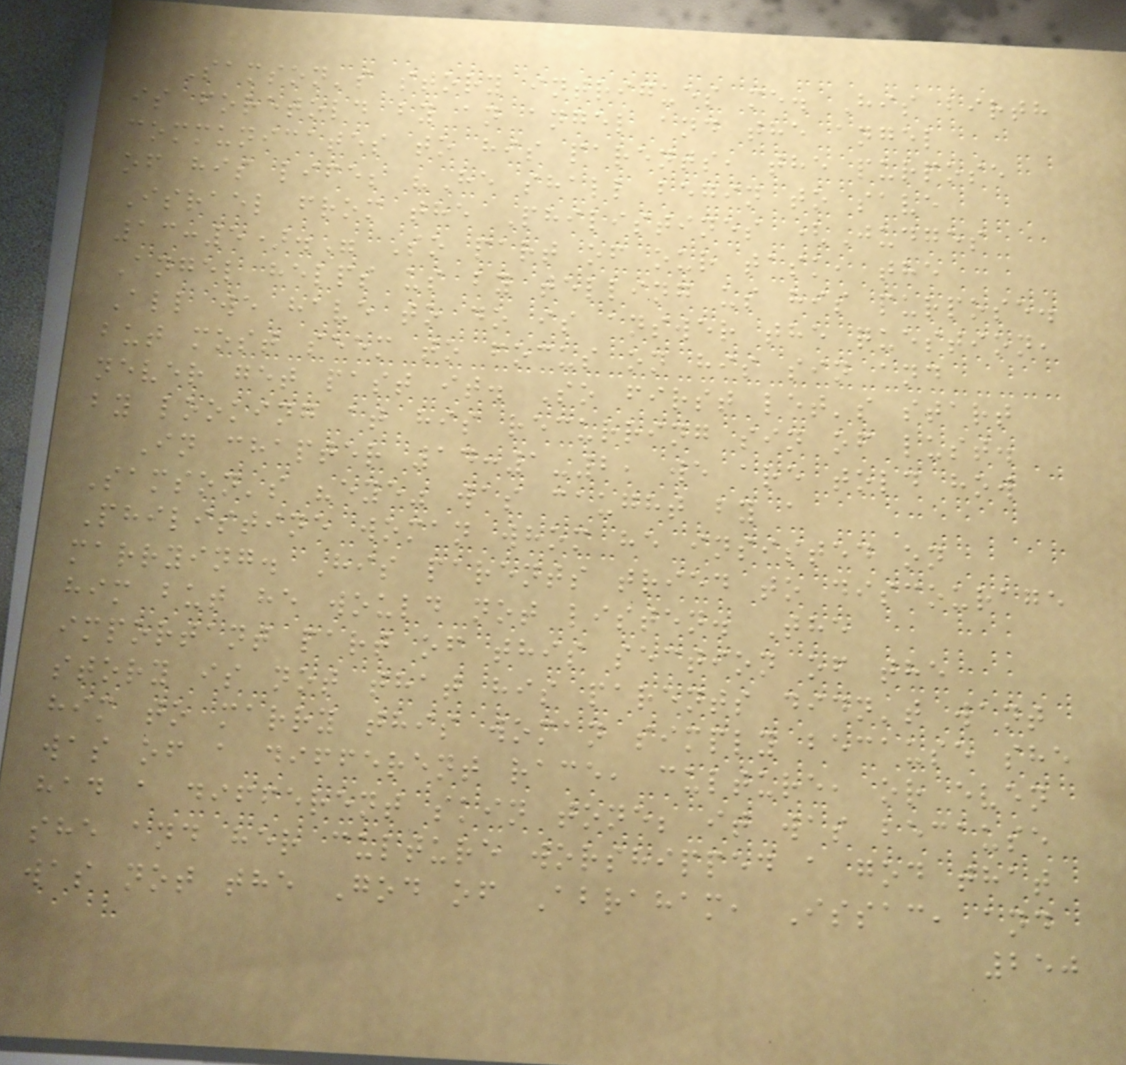Samson's story intrigues me. His birth
is foretold by an angel and the angel
communicates to his parents, the purpose
of his life; "He shall begin to save
Israel from the Philistines (Judges
13:5)." So part of our task, the
Angel helps us by telling us his purpose.
All we have to do is answer the question,
but most seem to focus on his sin and
never get past it. So first let's start
by looking at his recurring sin of lust.
In chapter 14:1-2, we are told how
Samson's "eye" was caught by a
Philistine woman whom he insisted on
marrying. His parents tried to discourage
him but he would not listen. The
important part of this section of the
story is not that his parents didn't want
him to marry this woman simply because she
was of a different race, culture, or even
had a different skin tone; it was because
she and her culture worshipped a god that
was not the God of Abraham, Issac, and
250
